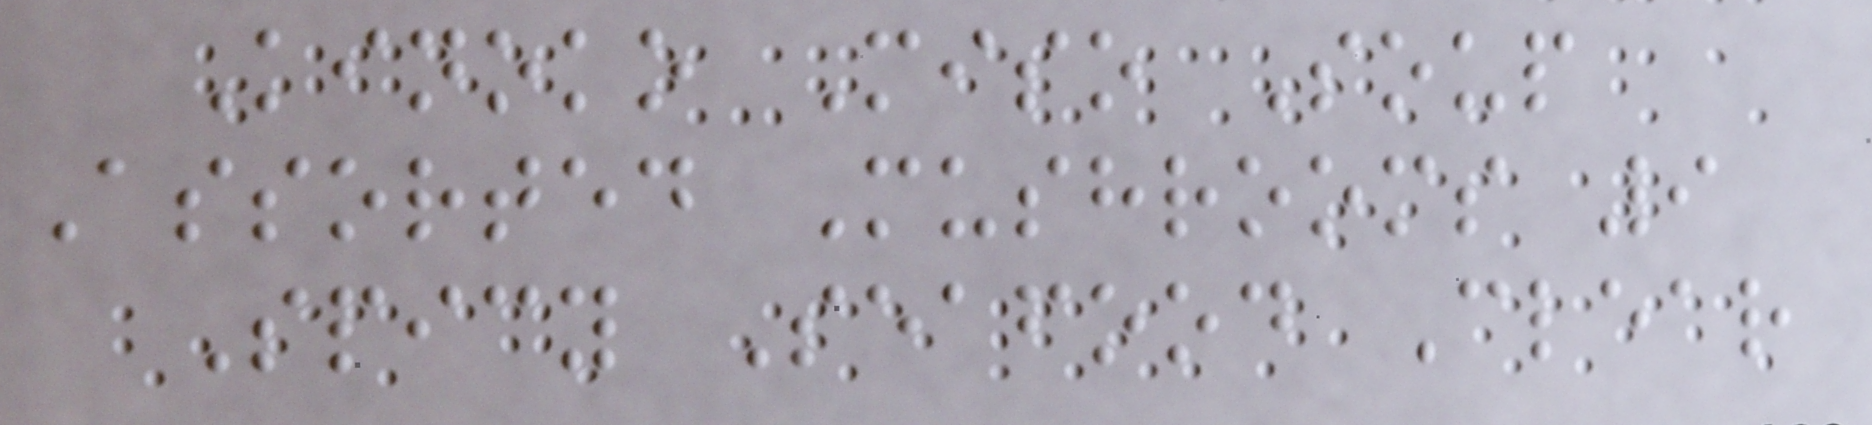Kinoko Miso Soup
Assorted Mushrooms 9
Spicy Seafood Clear
